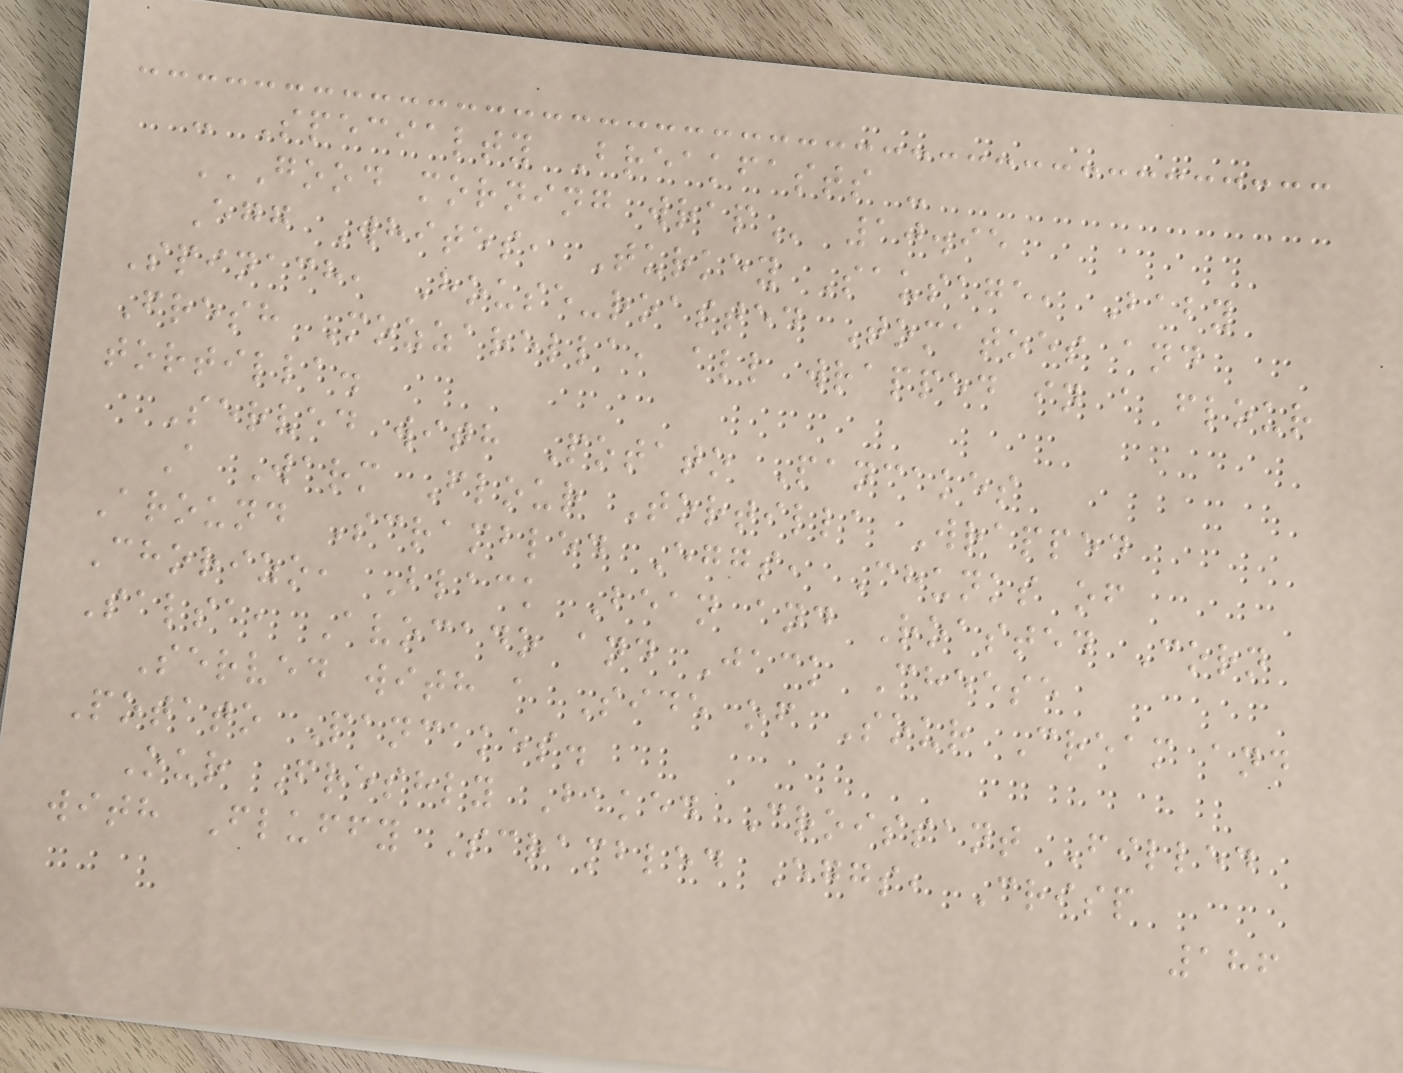- Specialty Breakfasts -
GOOD MORNING WRAP 10.95
Egg Whites, Turkey Sausage, Baby
Spinach, House-roasted Tomatoes and
Fresh Mozzarella, all wrapped in a flour
tortilla.
Served with Potato Pancakes
A Warm Flour Tortilla Wrapped
Around Scrambled Eggs, Chunks of
Chorizo, Black Bean and Roasted Corn
Salsa, Avocado and Jack Cheese
Served with a Side of Sour Cream and
Potato Pancakes.
Our Freshly Baked Croissant Filled
with Fluffy Scrambled Eggs, Crisp
186
